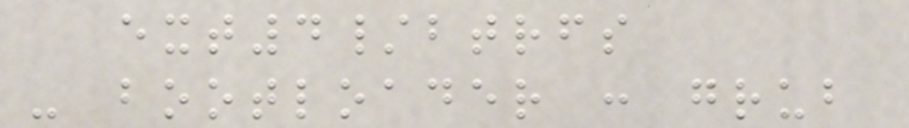ext4/btrfs
- bootloader : grub
